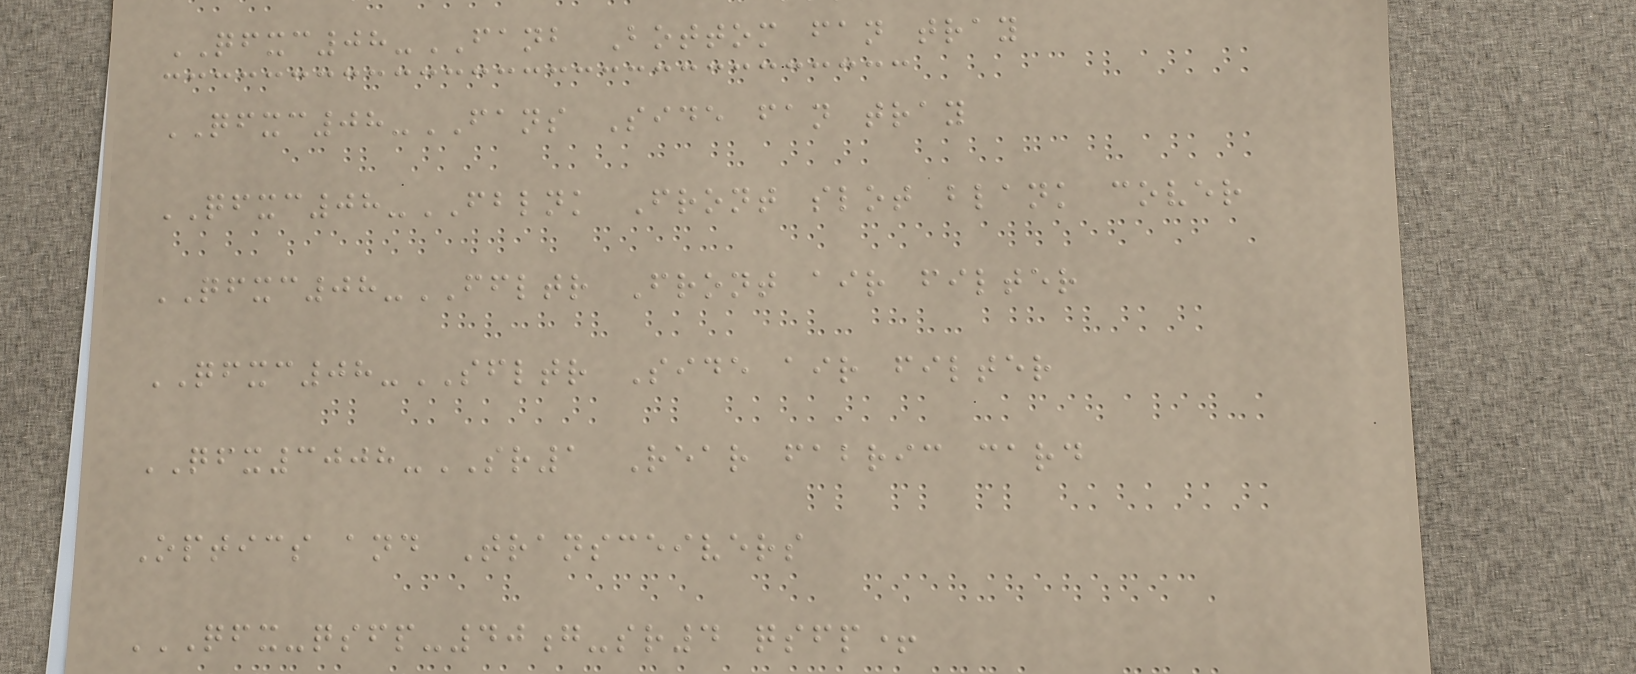QFXC08-FANB Bottom fan tray
QFXC08-FANS Side fan tray
QFXC08-FBLNK Front slot blank cover
QFXC08-FFLTR Front air filter
QFXC08-SFLTR Side air filter
QFX3008-SR1 Rear fabric card
Optics and Transceivers
QFX-QSFP-40G-SR4 QSFP+
